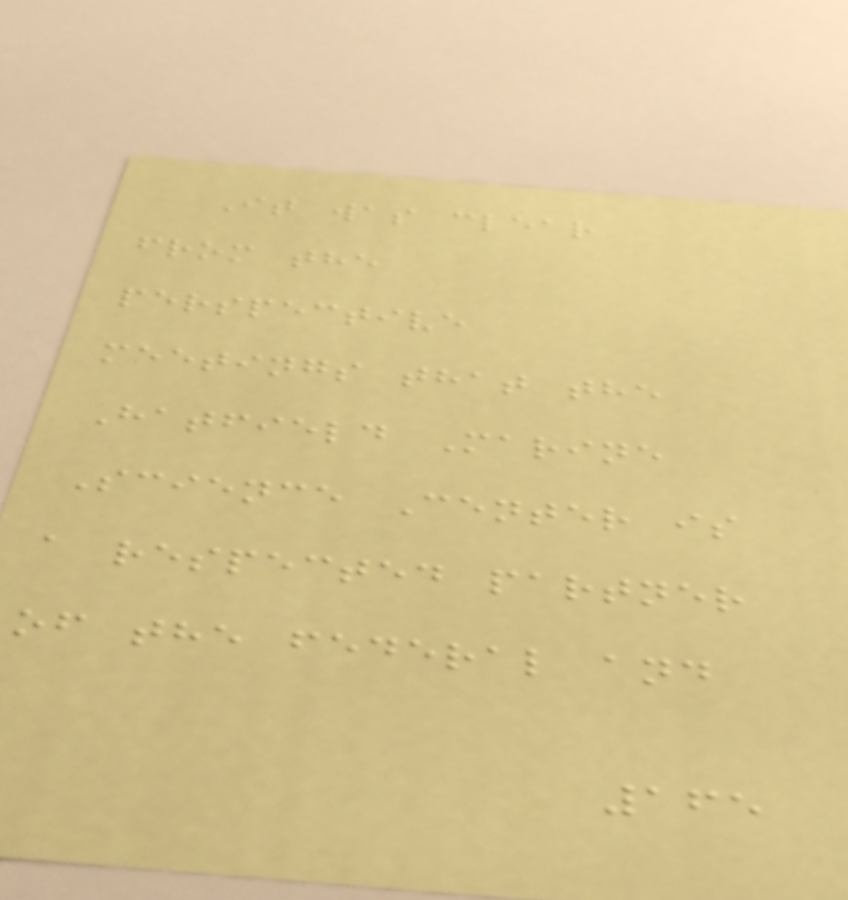It was clear
from the
perspective
meetings that the
Hatfield Marine
Science Center is
a respected partner
of the federal and
165
